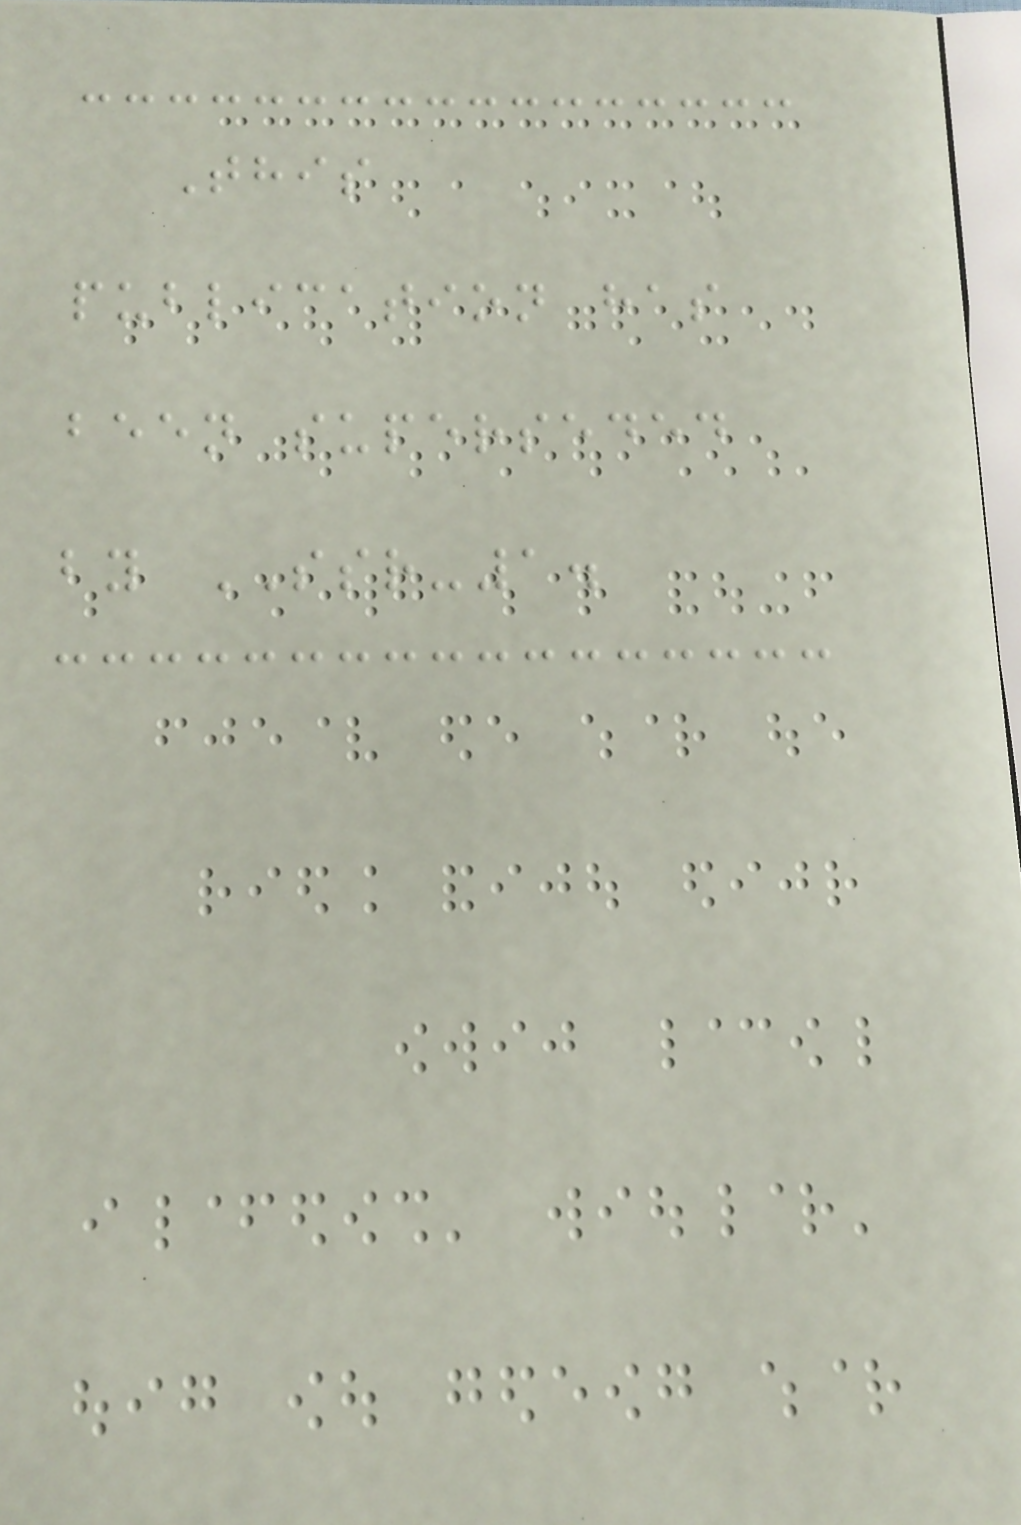This
publication has
been superseded
by SSR-1.
